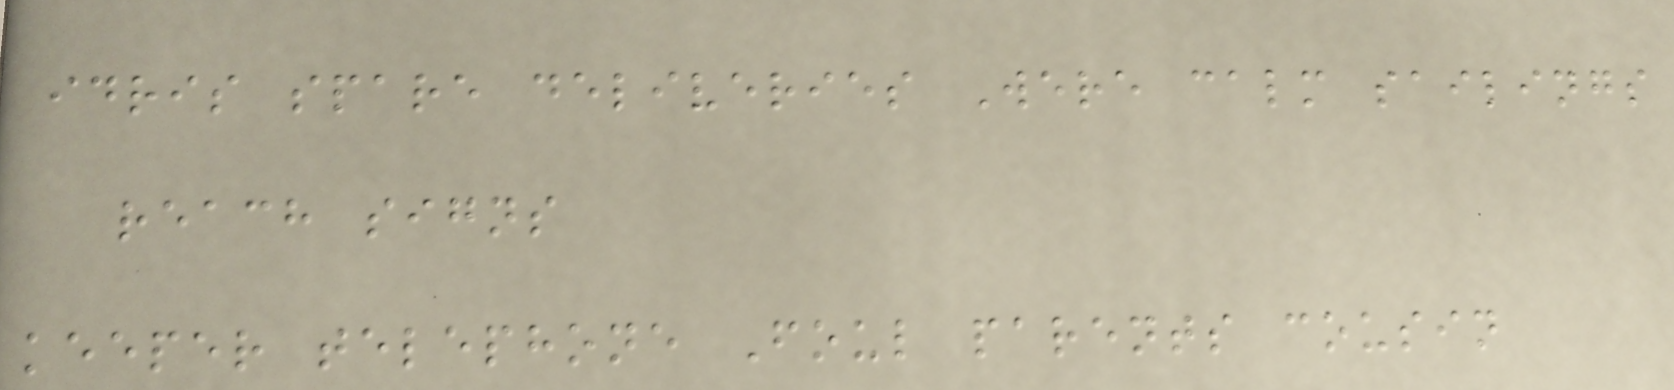idris spare deliveries Were calm sailings
reach signs
keeper telephone Foul parents cousin
